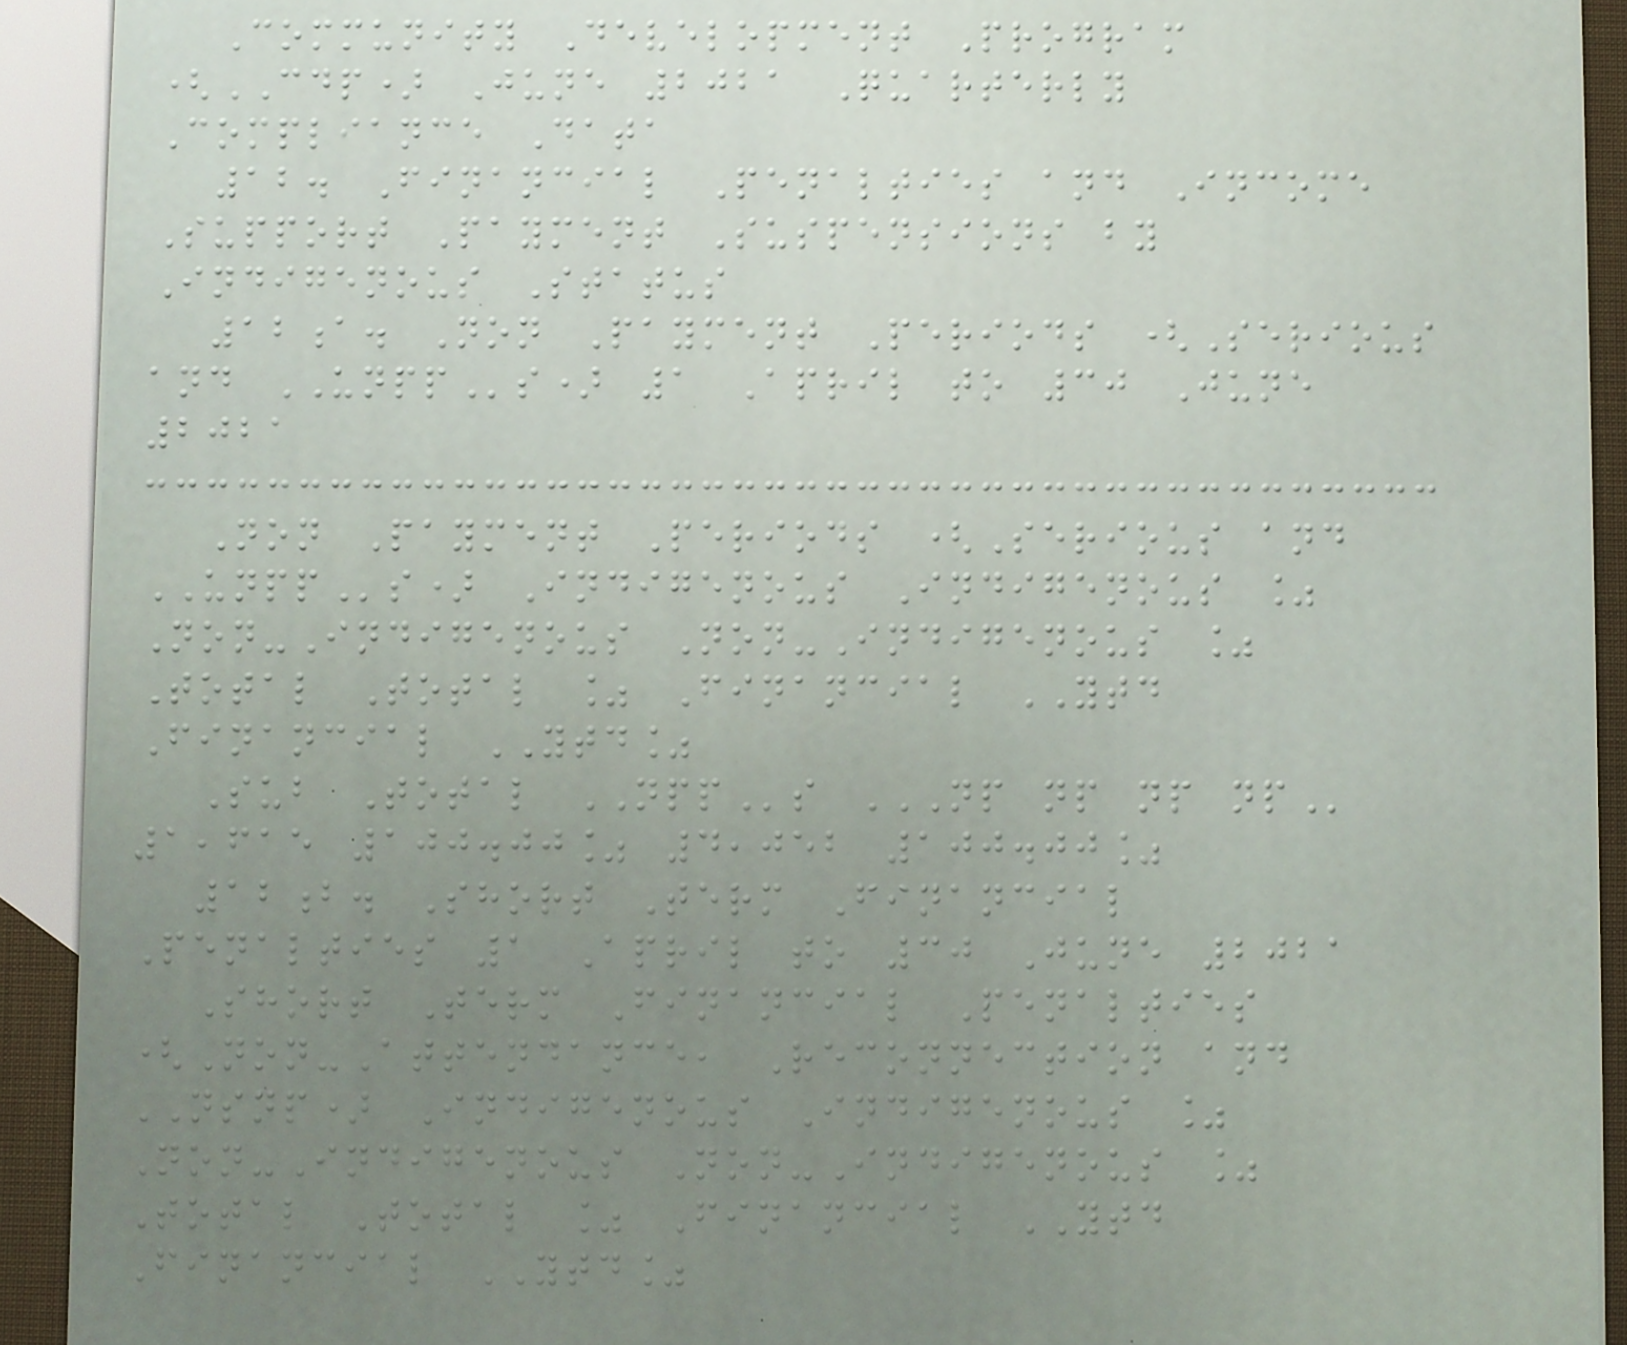Community Development Program
(CDP) June 2021 Quarterly
Compliance Data
12. Financial Penalties and Income
Support Payment Suspensions by
Indigenous Status
12a. Non Payment Periods (Serious
and UNPPs) 1 April to 30 June
2021
Non Payment Periods (Serious and
UNPPs) Indigenous Indigenous %
Non-Indigenous Non-Indigenous %
Total Total % Financial YTD
Financial YTD%
Sub Total NPPs NP NP NP NP
1,615 100.00% 4,052 100.00%
12b. Short Term Financial
Penalties 1 April to 30 June 2021
Short Term Financial Penalties
(Non-Attendance, Reconnection and
NSNP) Indigenous Indigenous %
Non-Indigenous Non-Indigenous %
Total Total % Financial YTD
Financial YTD%
